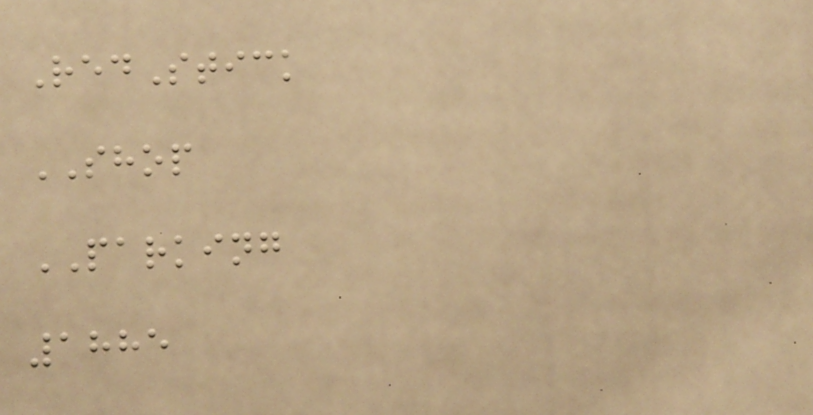RedStick
SHOP
PARKING
1885
